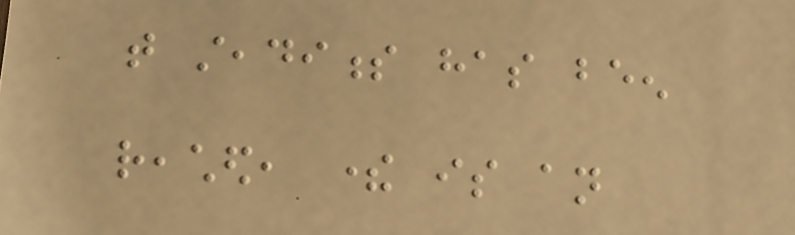that steadiness has been
reached, there is an
